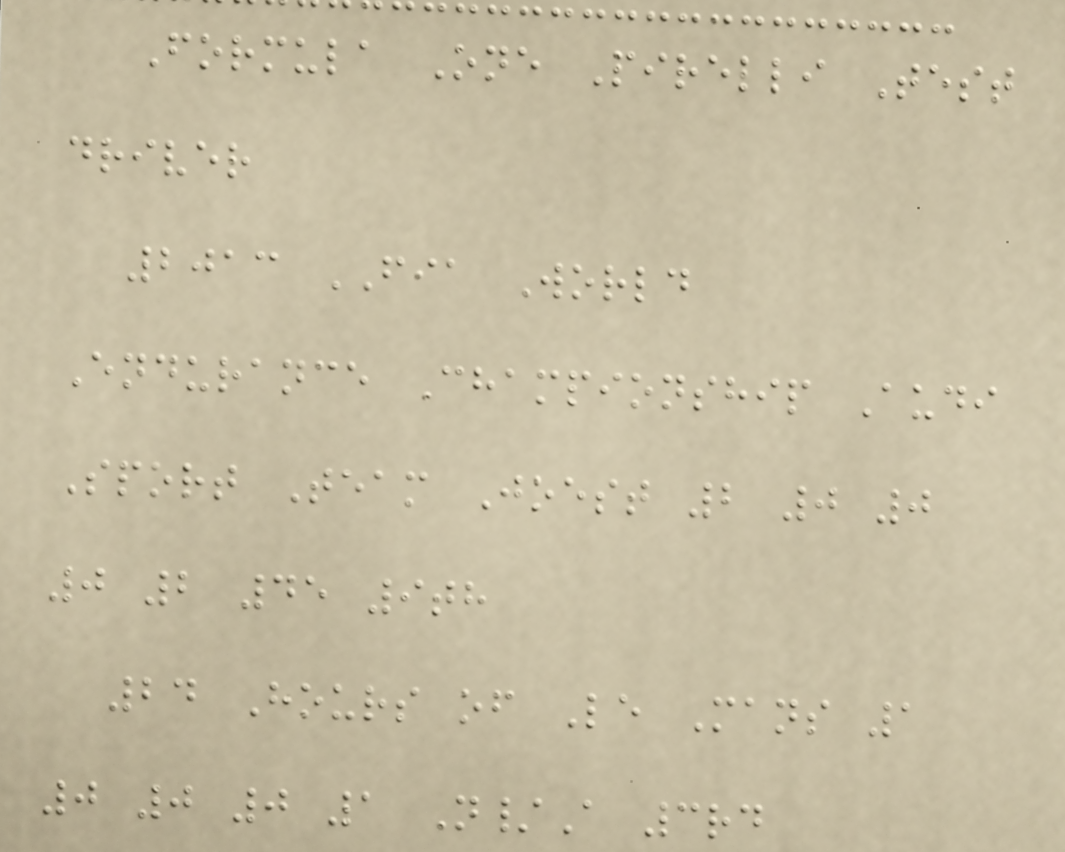Formula One Pirelli Test
driver
2013 FIA World
Endurance Championship Audi
Sport Team Joest 2 0 0
0 2 45 9th
24 Hours of Le Mans 1
0 0 0 1 N/A 3rd
